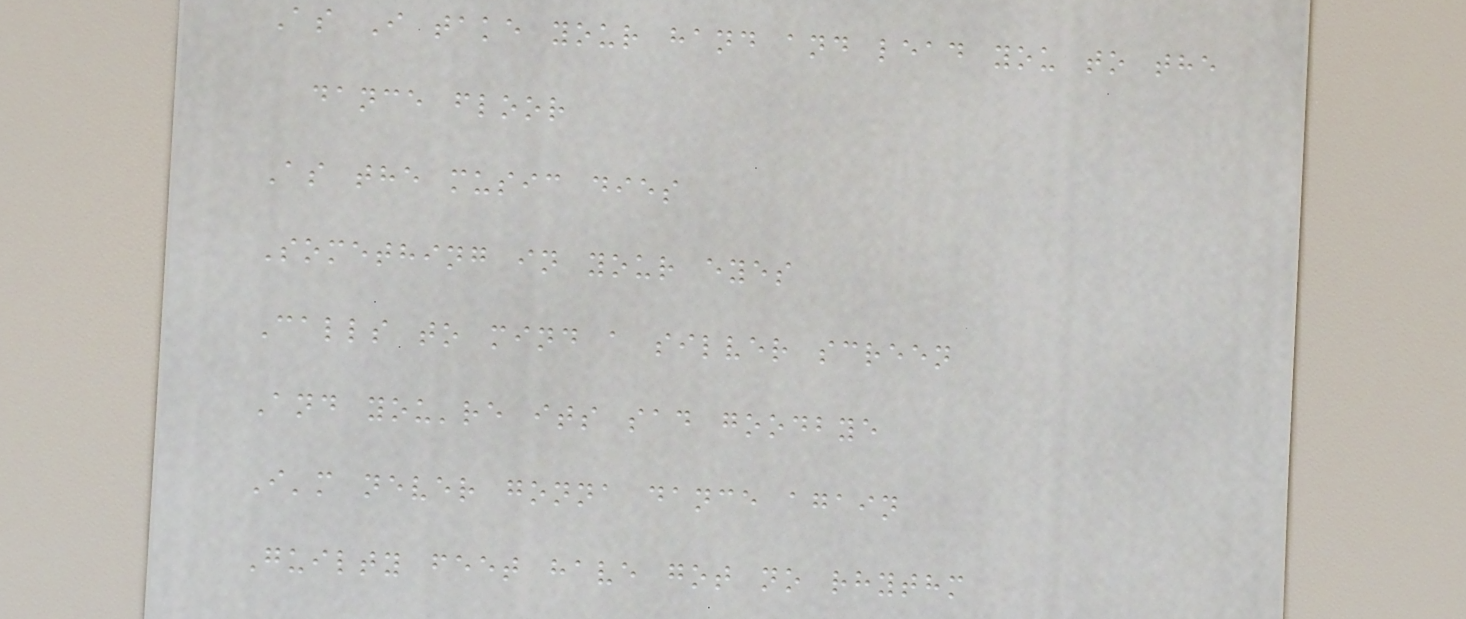As I take your hand and lead you to the
dance floor
As the music dies
Something in your eyes
Calls to mind a silver screen
And you're its sad goodbye
I'm never gonna dance again
Guilty feet have got no rhythm
